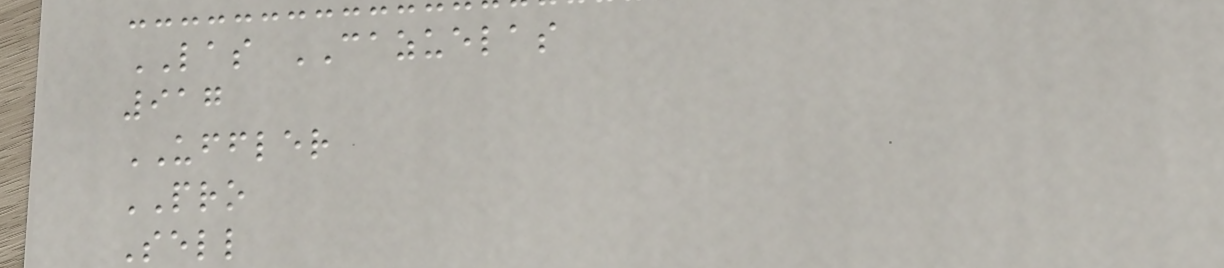LAS CAZUELAS
917
UFFLER
PRO
Sell
